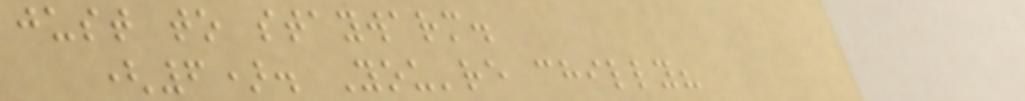just to staywarm.
(6). You're chilly?
